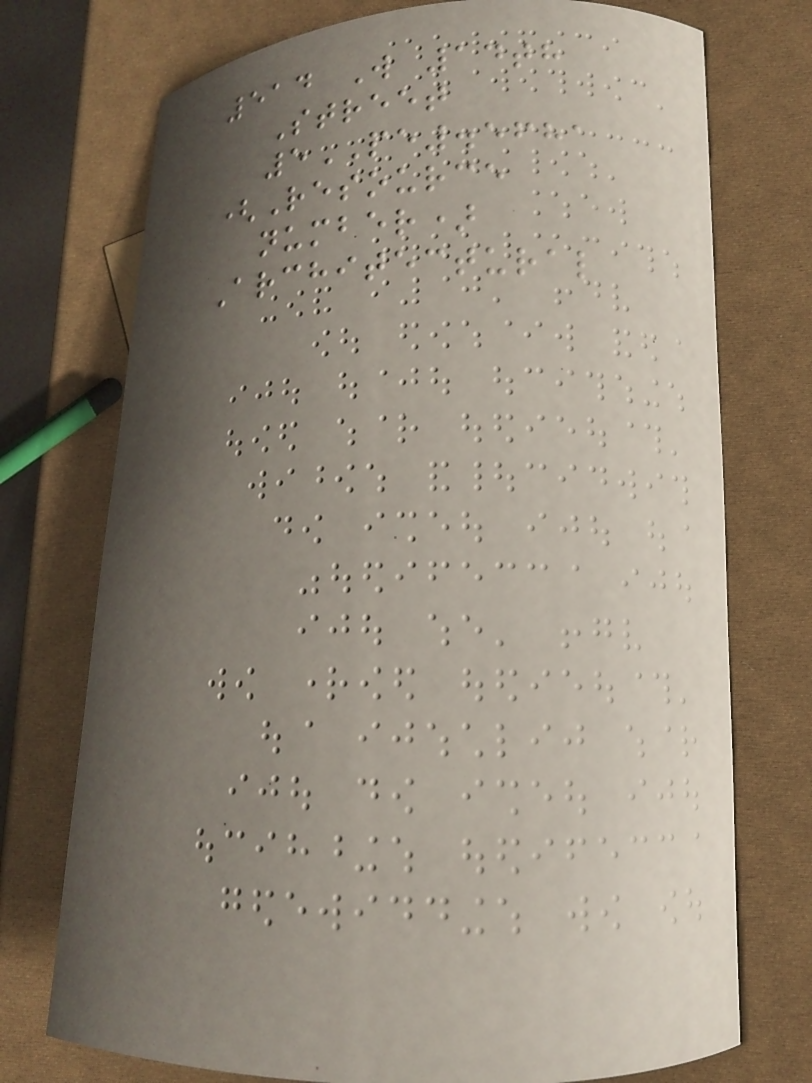514 W 14th
Street
5PE.5681
(Resource
number)
Architectural
